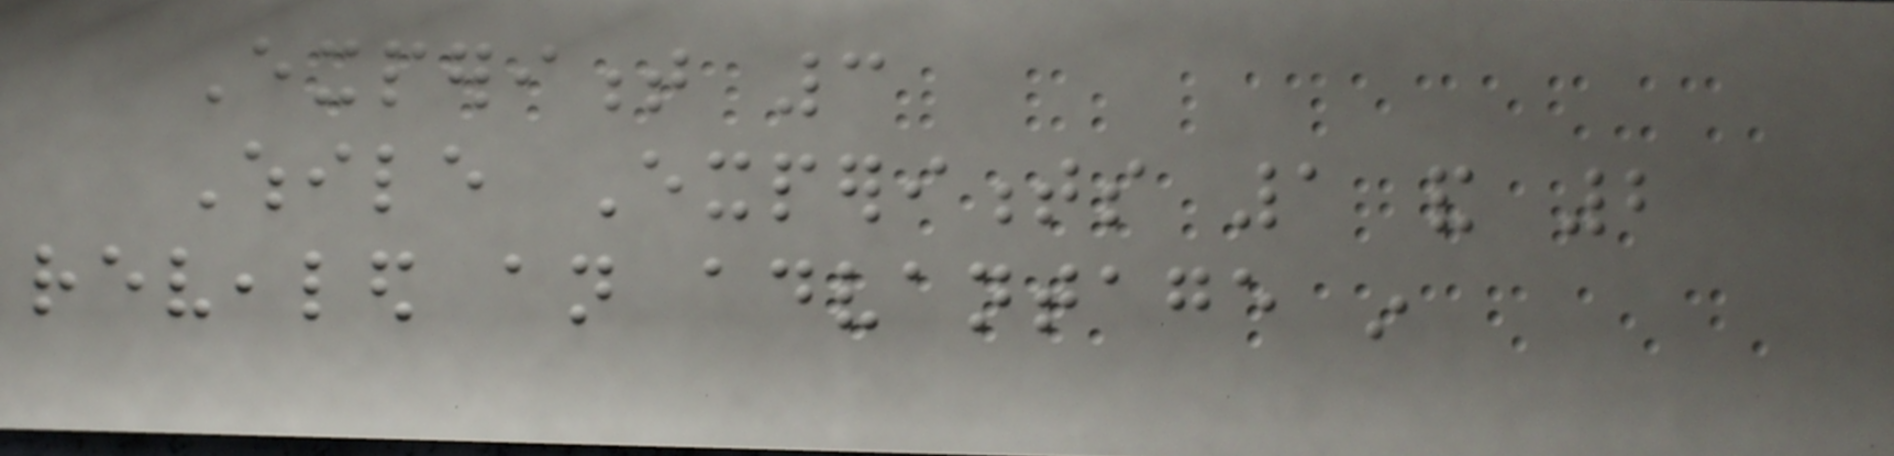Experiment 3
While Experiments 1 and 2
revealed an advantage in
